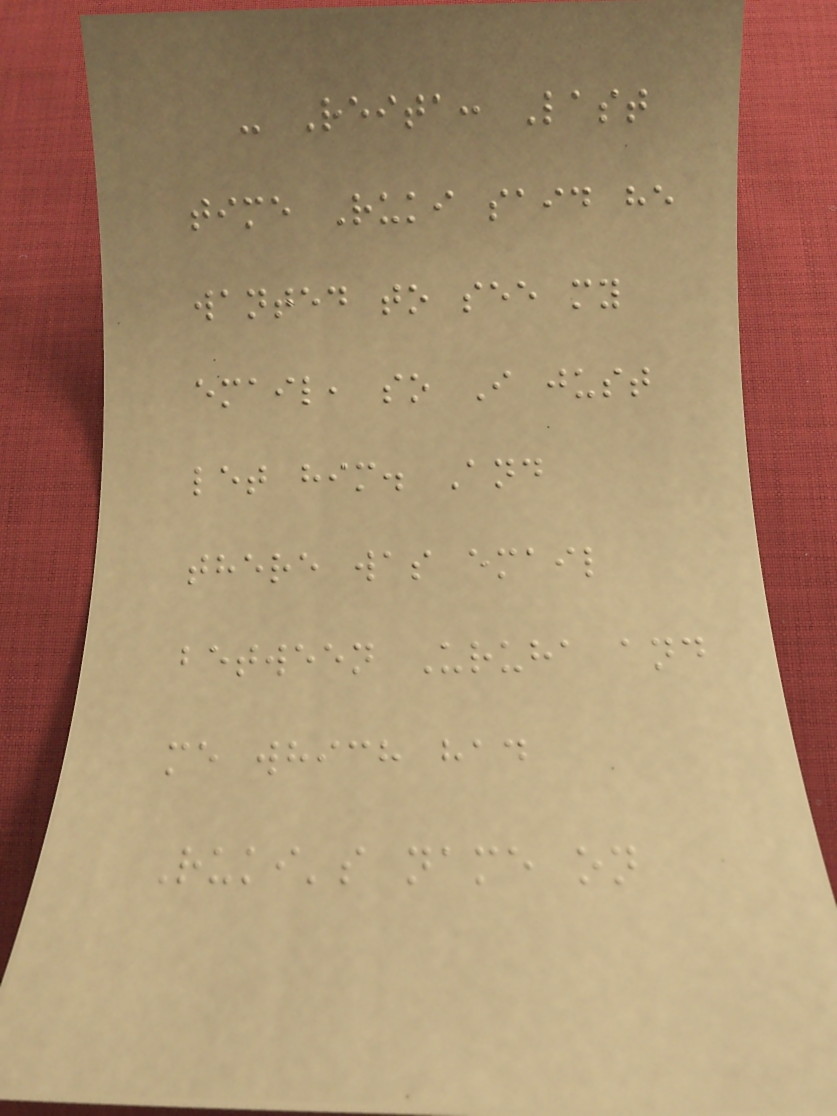- Reita: Last
time Ruki said he
wanted to see my
email, so I just
let him. And
there was email
between Uruha and
me which had
Ruki's name on
